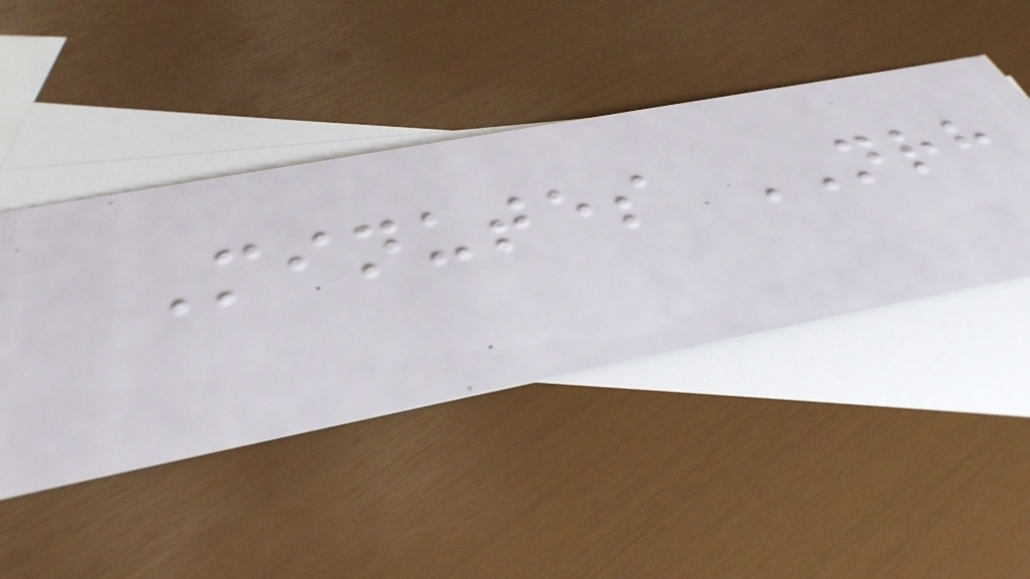Minutes NRH
